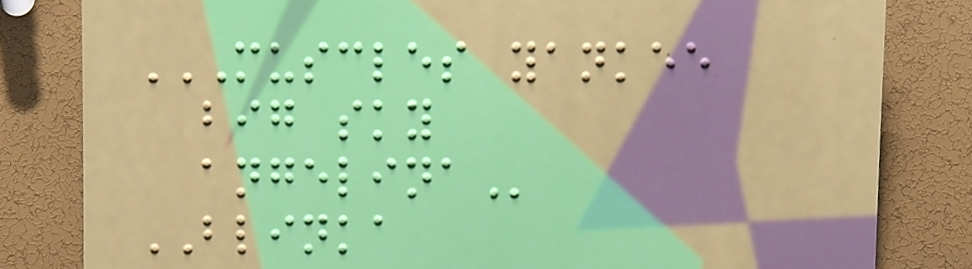MUSCLES YANKEE
BIG SKY
ANGELINA
BLINKA
